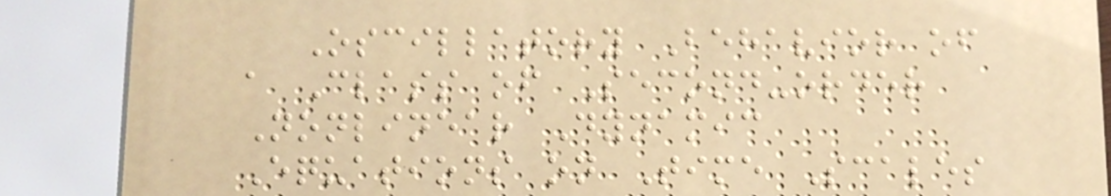Oscillatory Behavior of
a Class of Second-order
Nonlinear Dynamic
Equations on Time Scales
